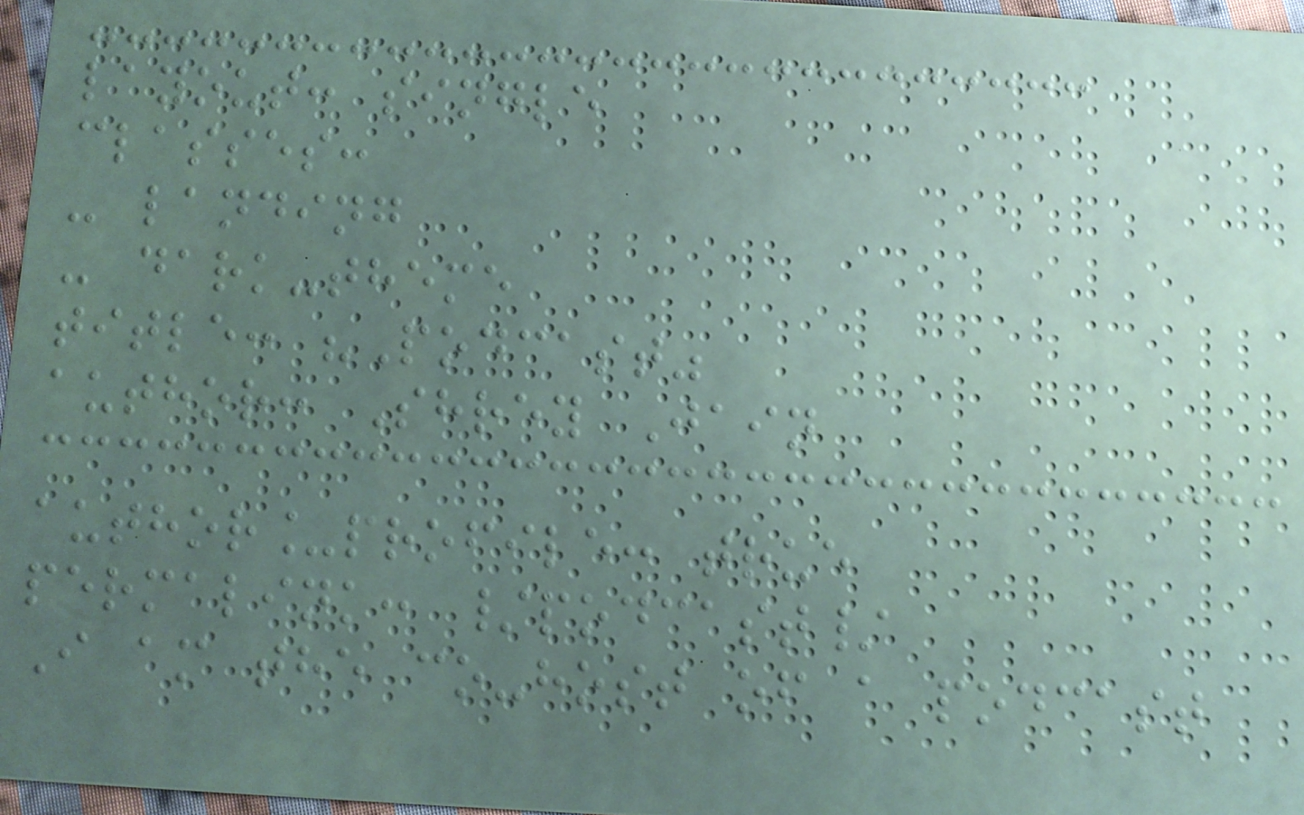layout: single
classes:
- landing
- dark-theme
title: "Podcast"
author: Shrey Jain
author_profile: true
permalink: /podcast/
I am the co-host of a podcast
